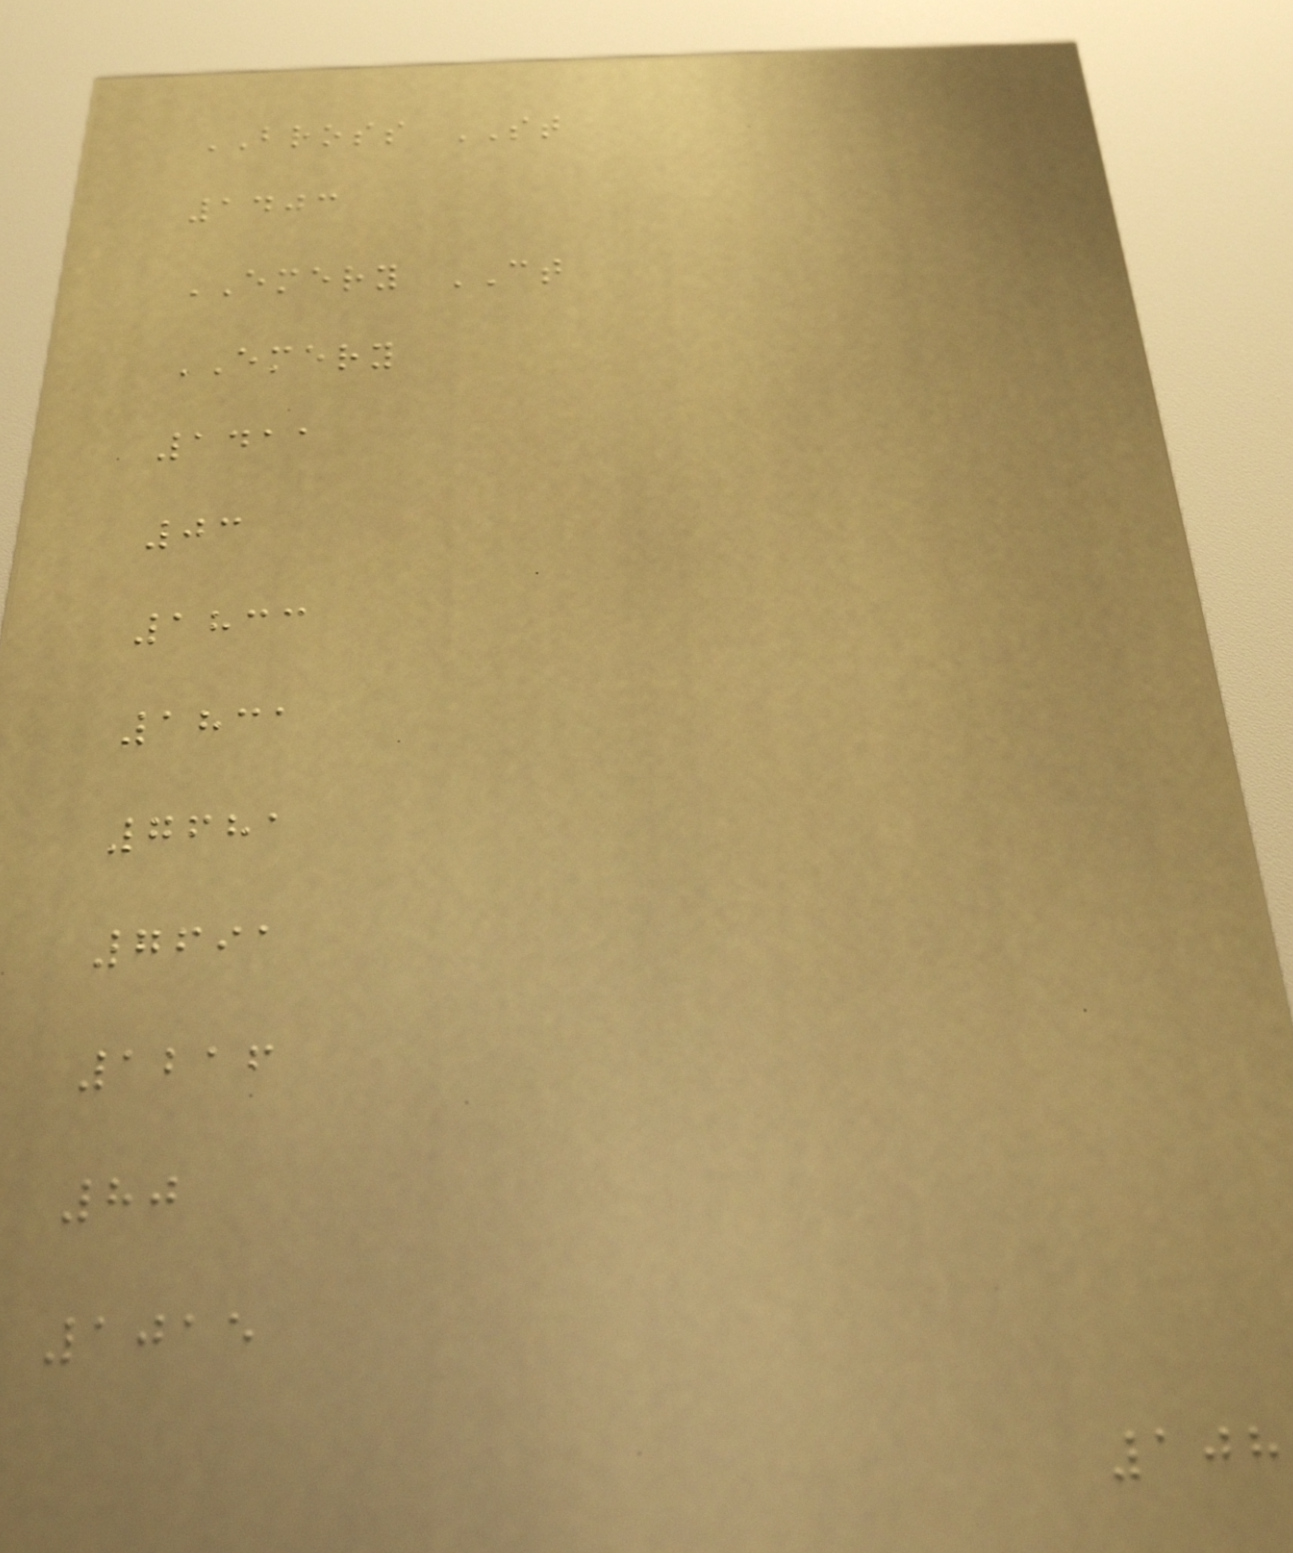BROSS ST
1403
EMERY CT
EMERY
1411
03
1833
1831
7681
7691
1216
80
1015
108
